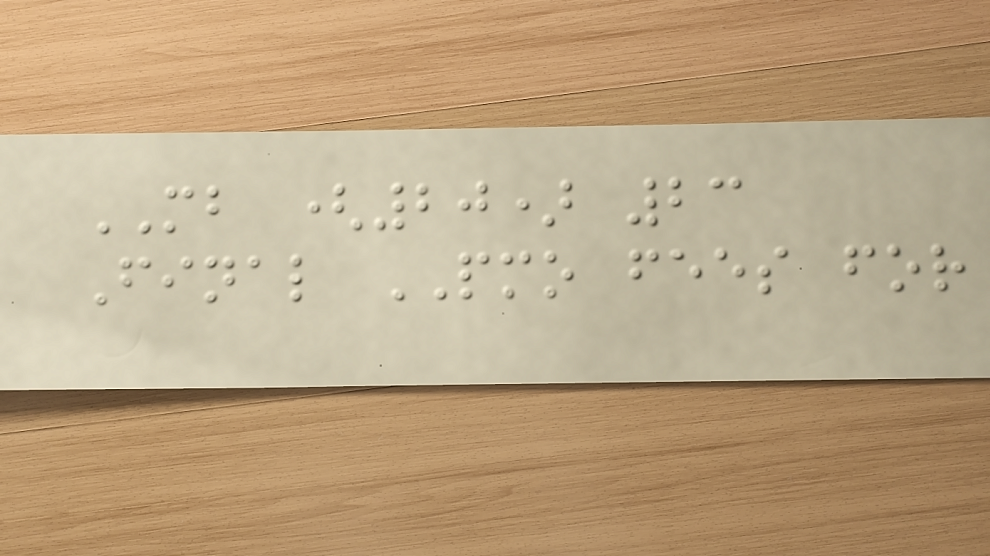MB (20) 23
Final PMO fees for
